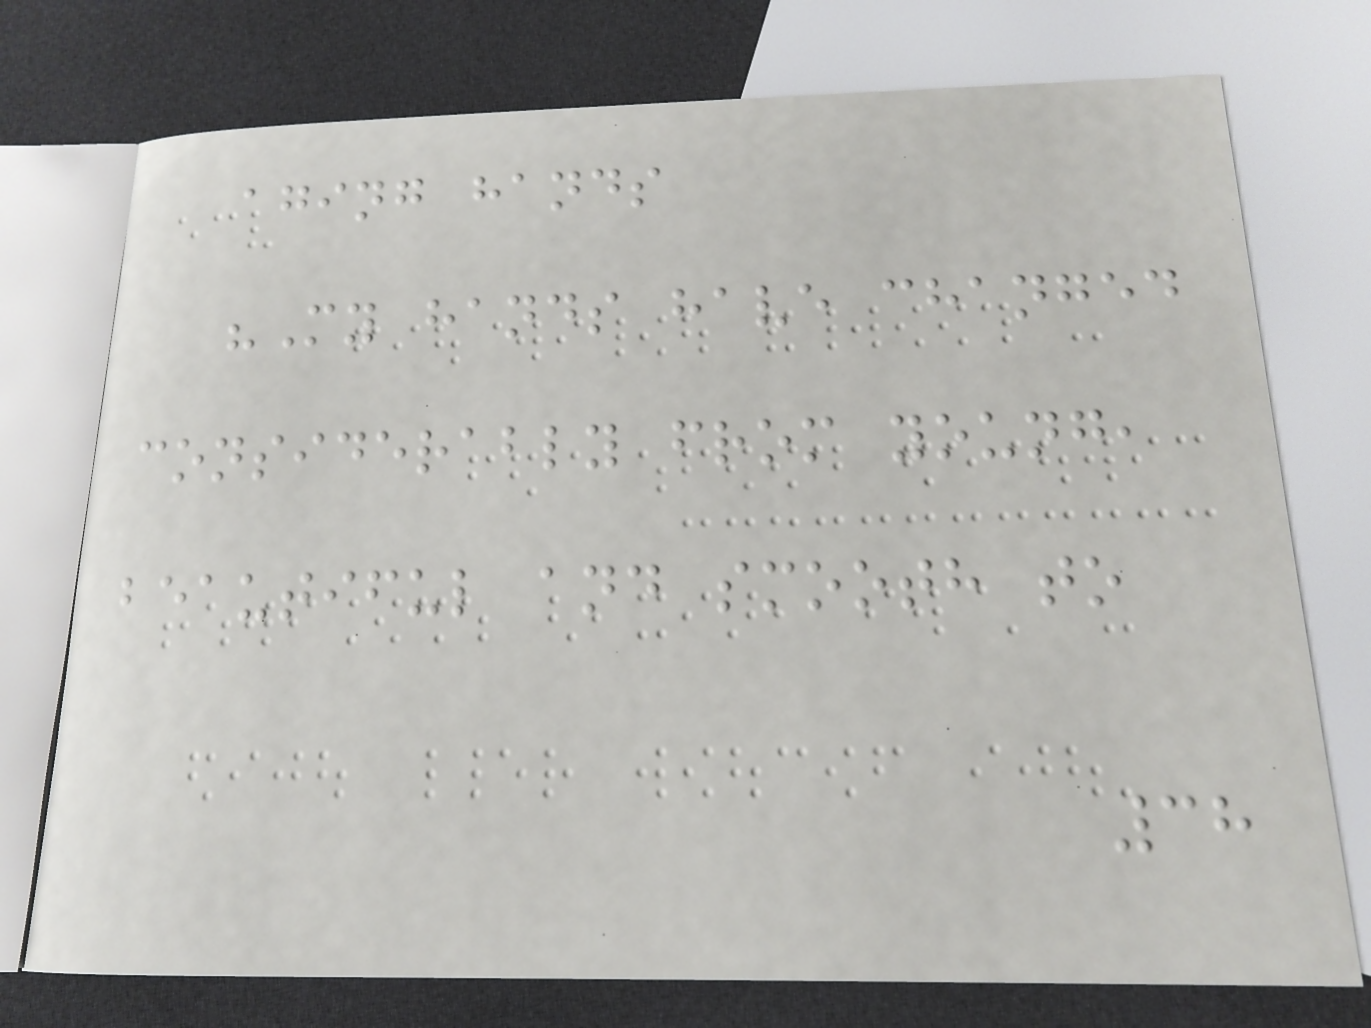aging hands
"My hands have changed
considerably from young,
beautiful and smooth to
38
